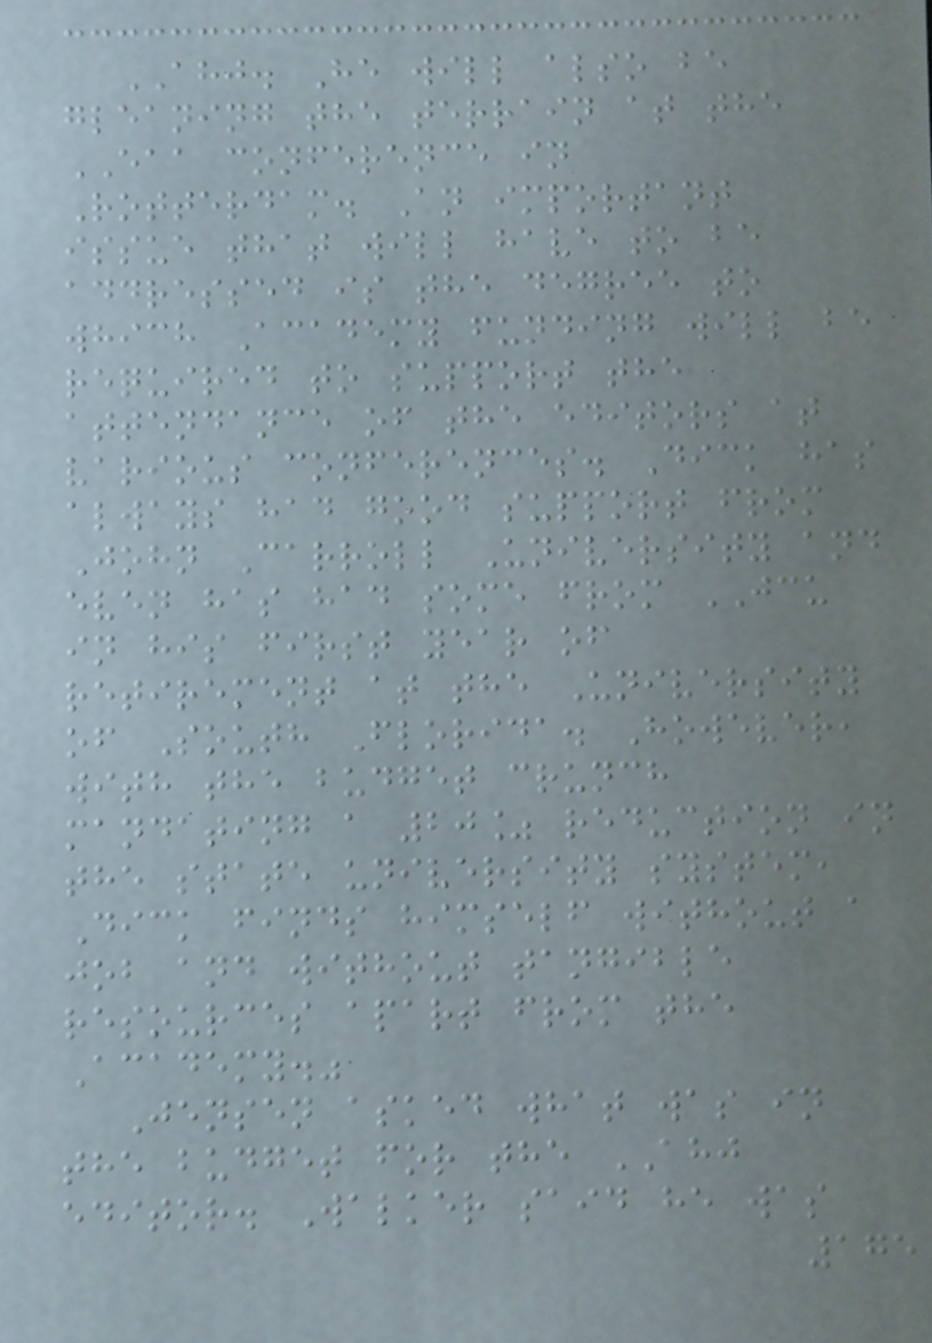AHJ. He will also be
gleaning the terrain at the
EAA conference in
Rotterdam. An important
issue that will have to be
addressed is the degree to
which Academy funding will be
required to support the
attendance of the editors at
various conferences. Dick has
always had good support from
John Carroll University and
even has had some from JCU
in his first year of
retirement at the University
of South Florida. However,
with the budget crunch
mandating a 20% reduction in
the state university system,
Dick finds himself without a
job and without tangible
resources apart from the
Academy."
Jensen asked what was in
the budget for the AHJ
editor. Walker said he was
175
